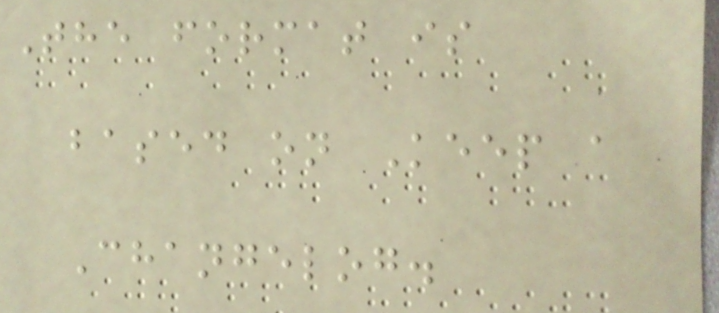The format is
based on Keep a
Changelog.
